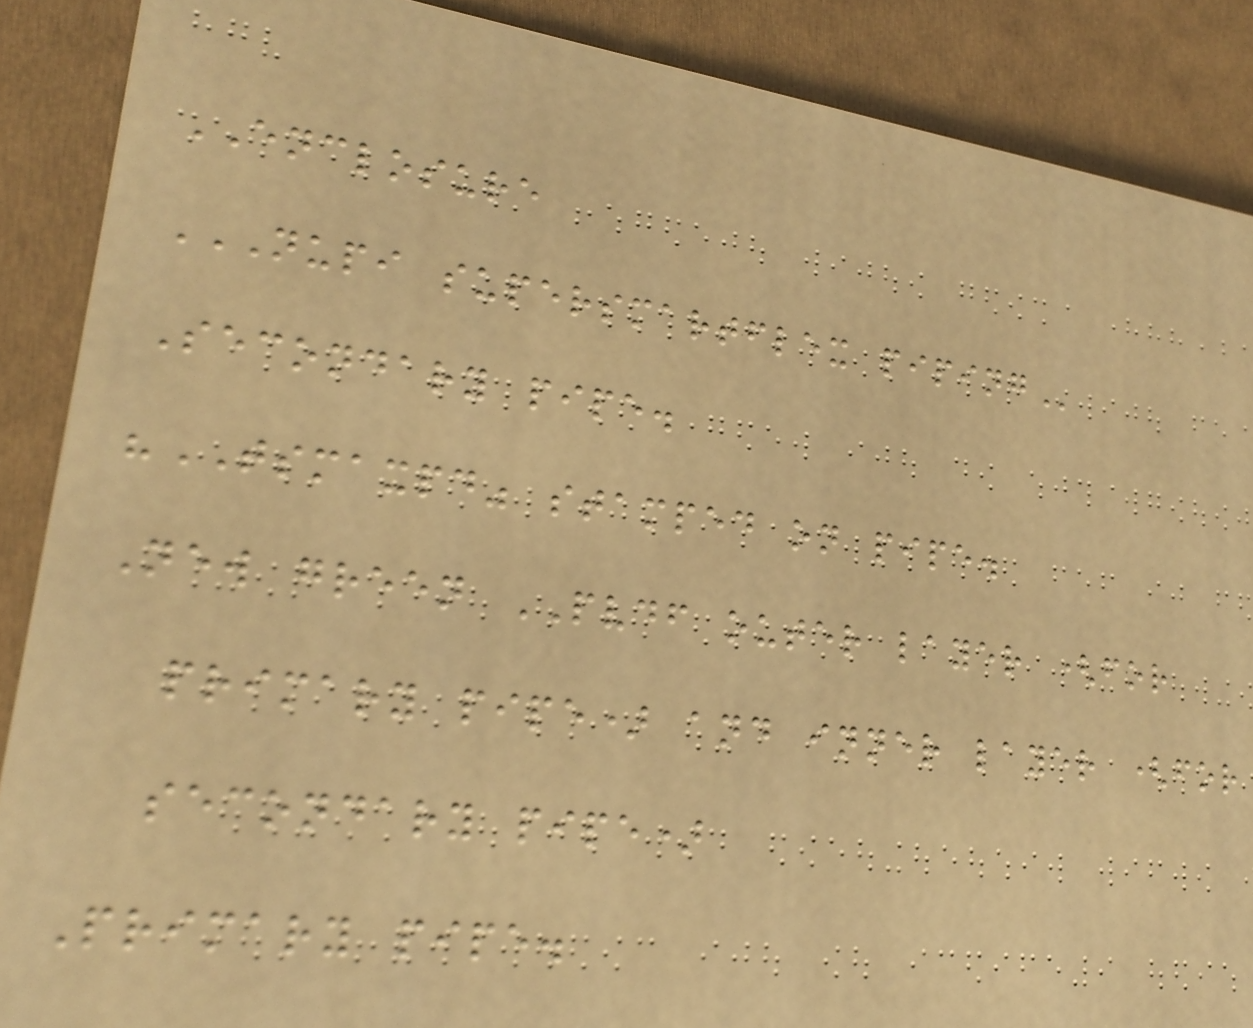ENCLOSURE
NUPI SUPERSMARTFLEX PIPING
Secondary pipe.
"TSMAXPD" stamped on pipe.
New green PVDF outer layer (for
primary pipe) and inner layer (for
secondary pipe)
Primary pipe.
